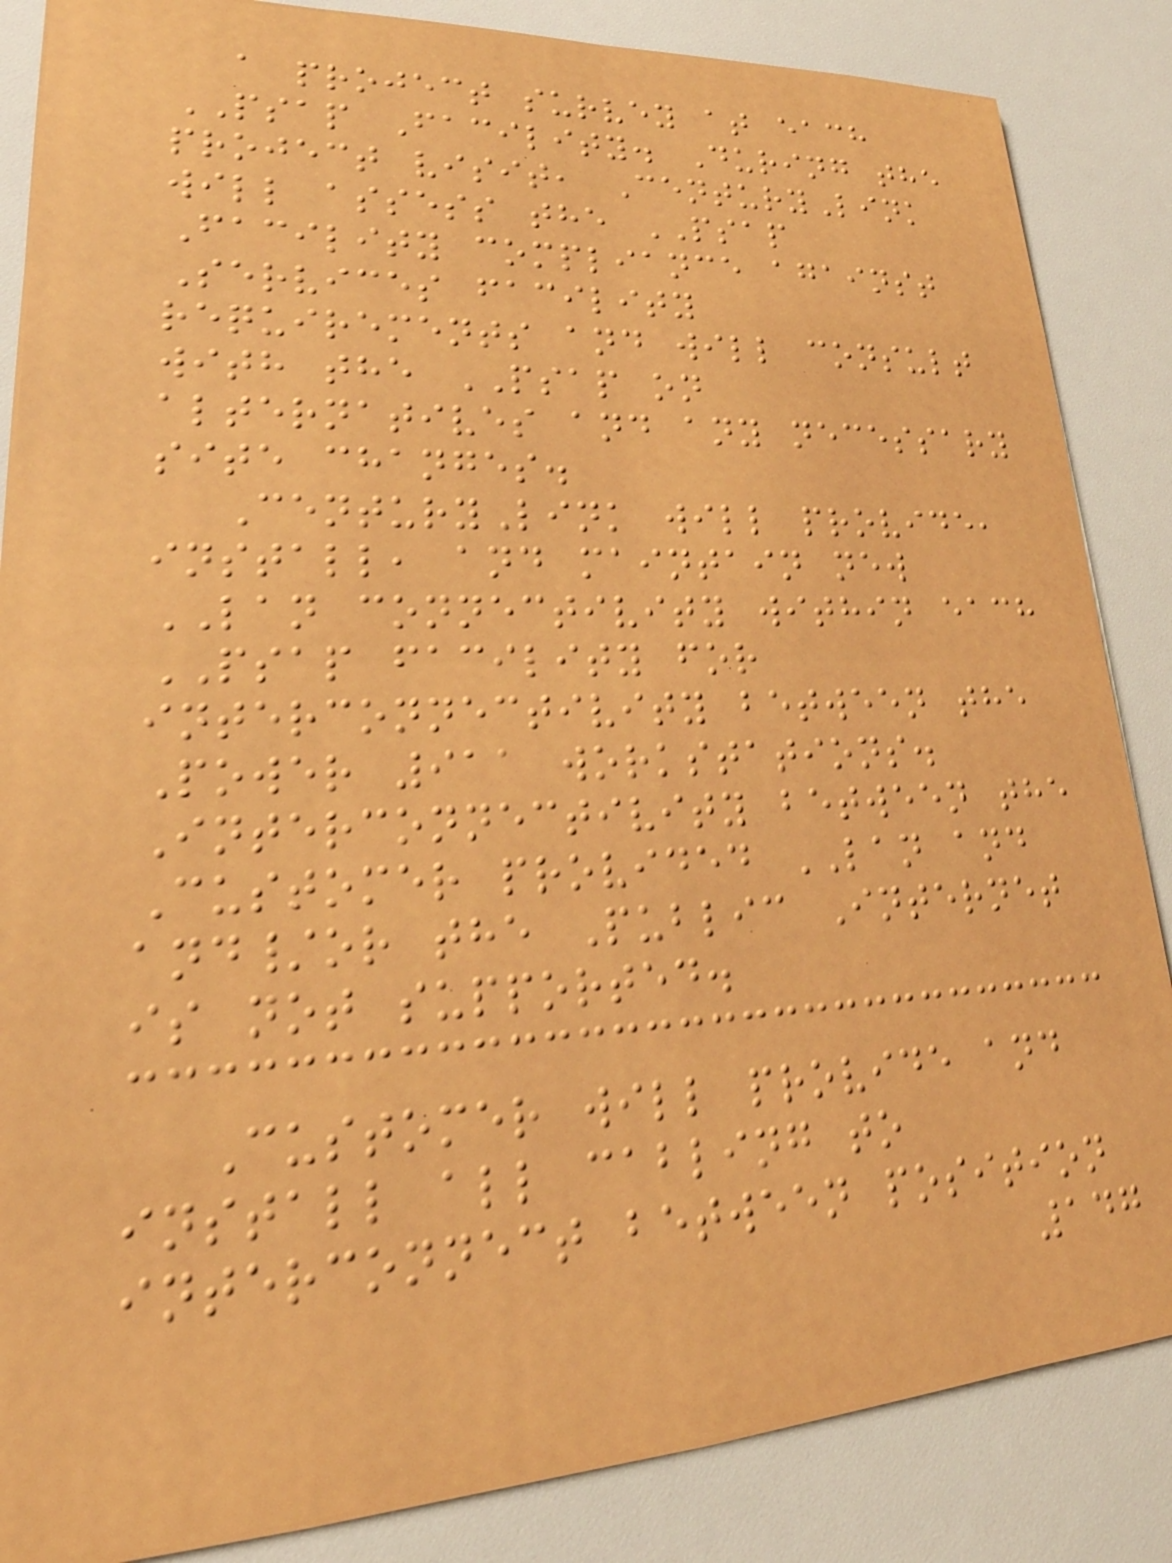a project survey at each
PSAP Facility. During the
project visit, CenturyLink
will assess the PSAP
Facility compliance against
Services facility
requirements and will consult
with the PSAP on
alternatives and any necessary
site changes.
CenturyLink will provide,
install, and maintain new
LAN connectivity within each
PSAP facility for
interconnectivity between the
Power 911 workstations.
Interconnectivity between the
Customer provided LAN and
and/or the Public Internet
is not supported.
Customer will provide and
install all cabling to
interconnect between position
147
